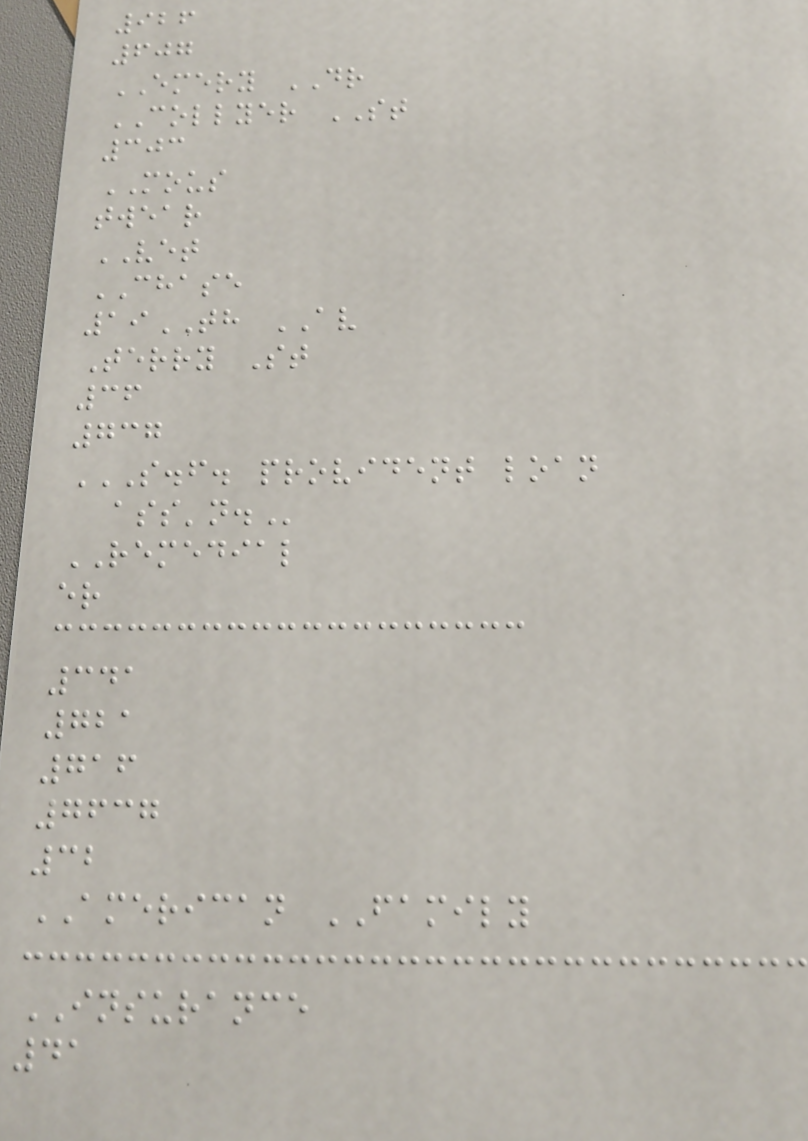926
607
EMERY DR
COLLYER ST
303
MOUS
twear
VET
CHASE
19TH AV
Terry St
36
737
S.F. PROVIDENT LOAN
ASS'N.
REMEDIAL
er
341
721
716
7637
32
AMERICAN FAMILY
INSURANCE
41
